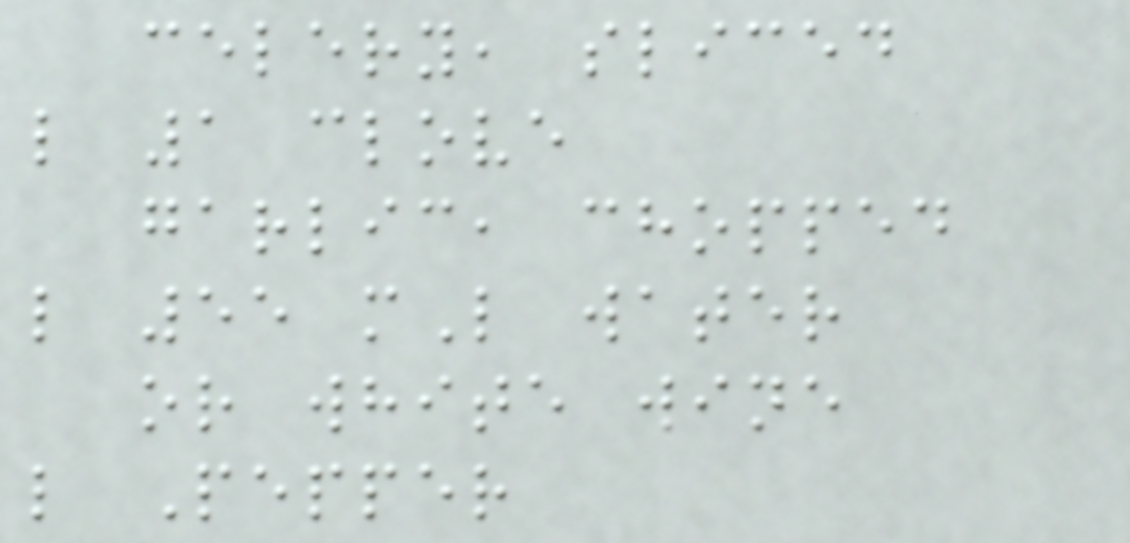celery, sliced
l 1 clove
garlic, chopped
l 55 mL water
or white wine
l Pepper
